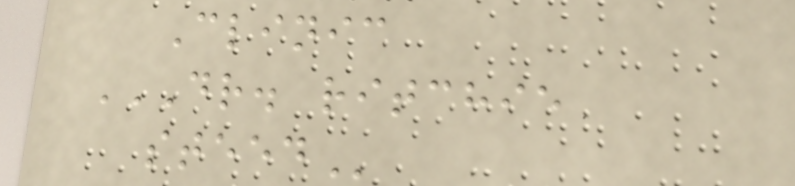Clinic
DR. RITCHIE
STEED
